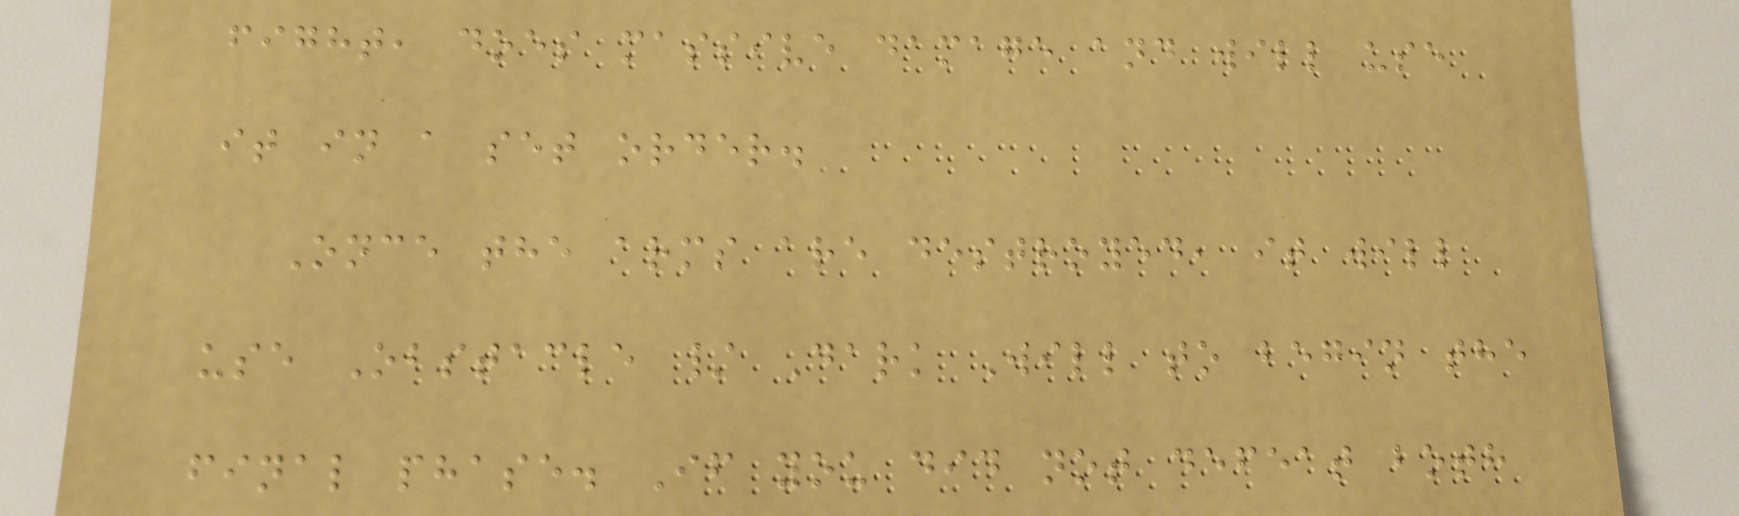fight, does massive damage and will use
it in a set order.
Once the arms are destroyed, it will
use Obstacle / Dark Will to begin the
final phase. If you did not defeat both
